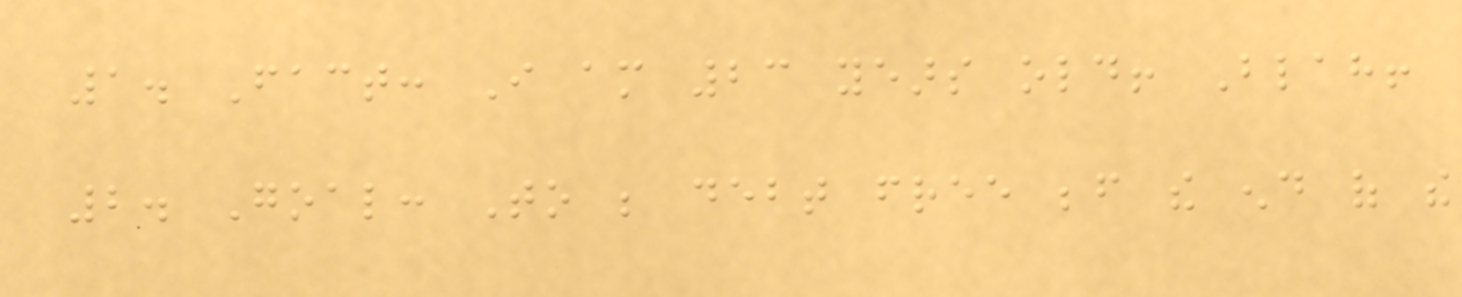1. Fact: I am 23 years old! Blah!
2. Goal: To be debt free before the end of the
